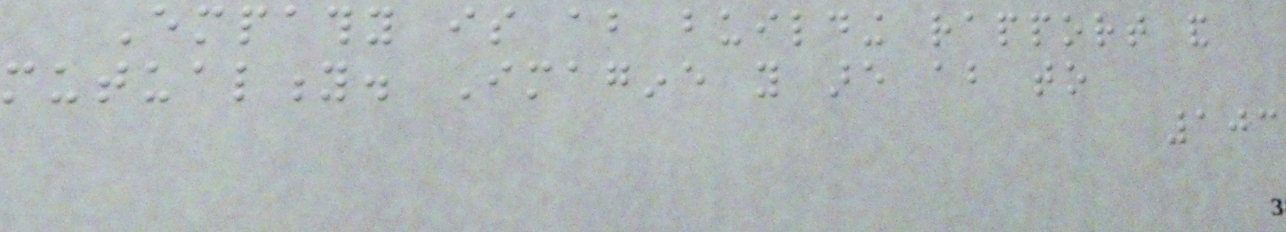Empathy is about building rapport and
mutuality. Imagine you are about to
103
